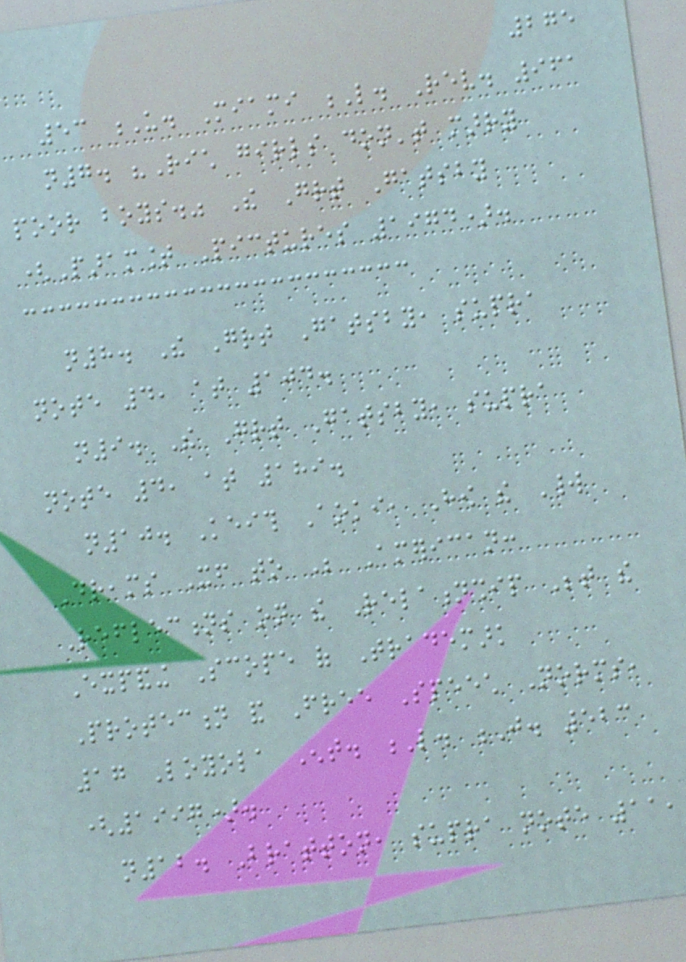275
53 U. Miami L. Rev. 961
n7. "Rich girls don't marry
poor boys." The Great Gatsby
(Paramount Pictures 1974).
n8. The Great Gatsby, supra
note 4, at 104.
n9. The Great Gatsby, supra
note 4, at 189.
n10. Keith Aoki, How the World
Dreams Itself to Be American:
Reflections on the Relationship Between the
Expanding Scope of Trademark
Protection and Free Speech Norms,
17 Loyola Ent. L. J. 523
(1997).
n12. Bratton, supra note 11,
